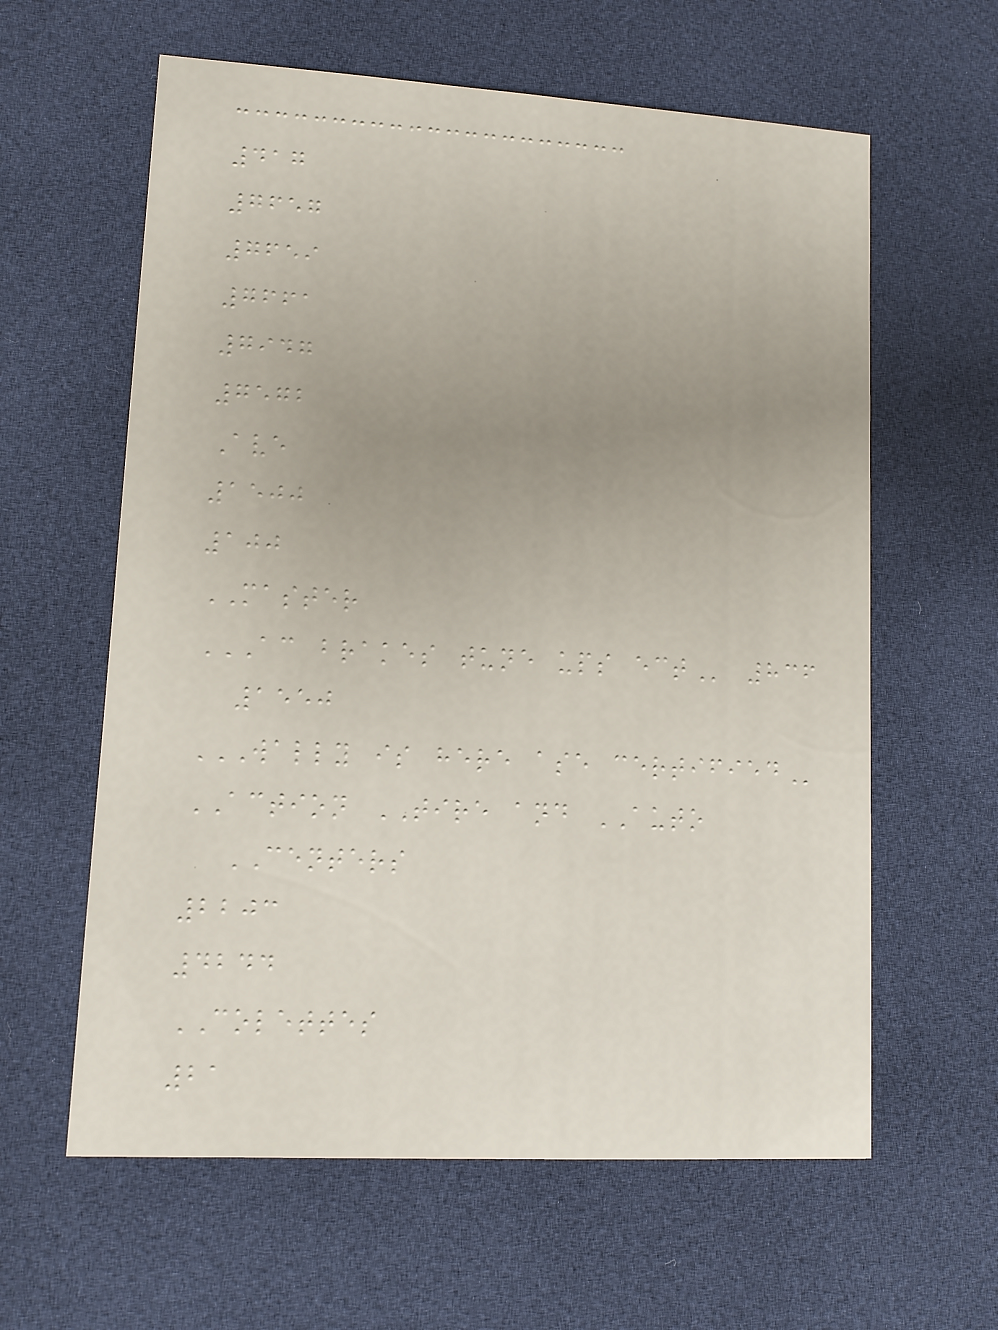417
7657
7659
7661
7947
7572
Ave
1500
100
MASTER
AC BRAKES TUNE UPS ECT 836
1550
WALLY IS HERE ASE CERTIFIED
ACTION TIRE and AUTO
CENTERS
2203
4244
COLETTES
21
